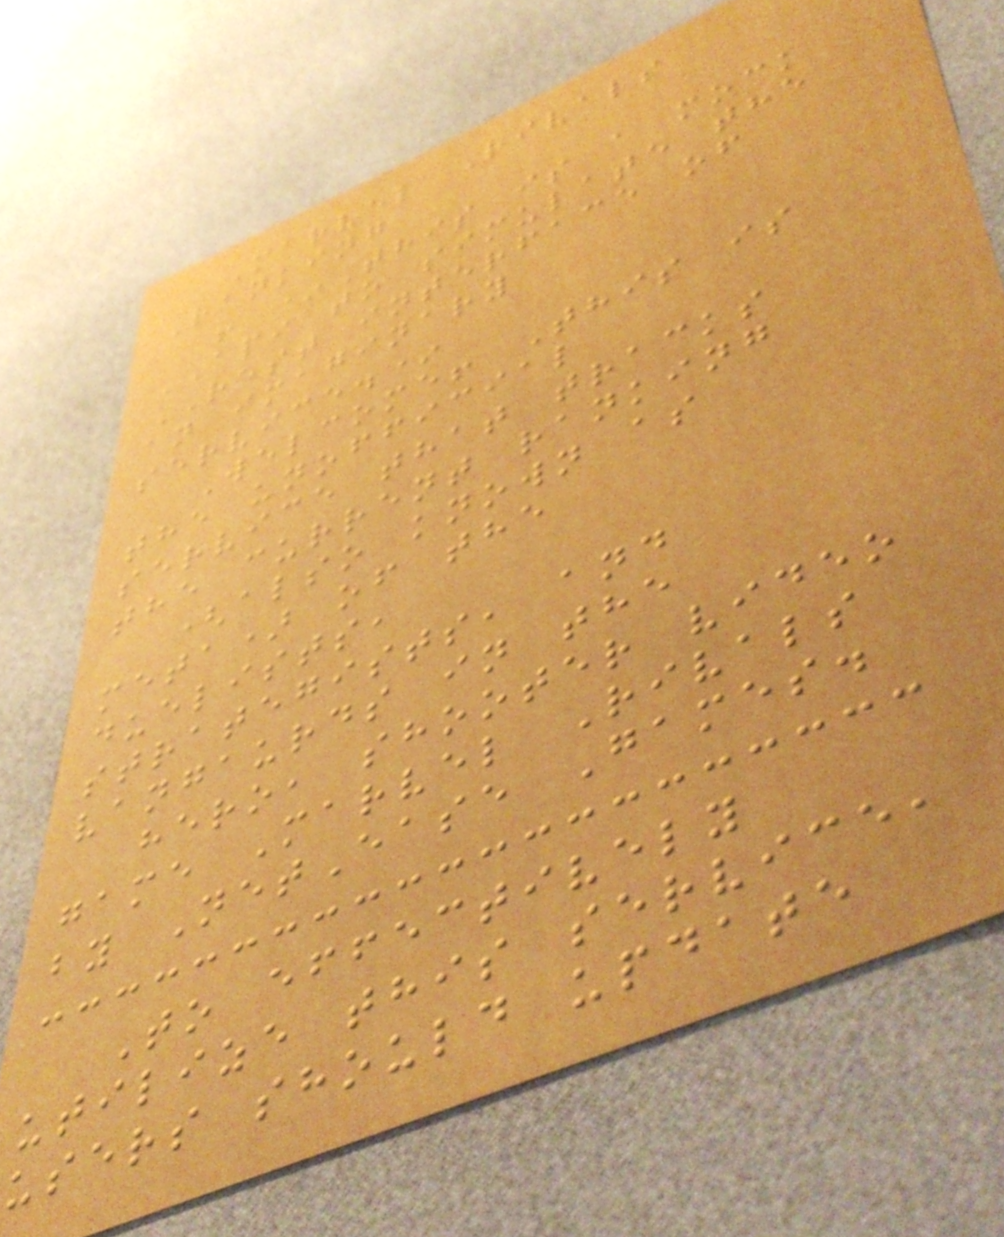Marvel Rivals
Ranking
! *This is a mock
API to simulate the
REST interface of
an imaginary
service.*
Welcome! This is
the unofficial
service that tracks
the current ranking
(also known as
meta) of the
duelists,
strategists, and
vangaurds in the
hero, shooter video
game Marvel Rivals
by NetEase Games.
To effectively
utilize this service,
users should update
